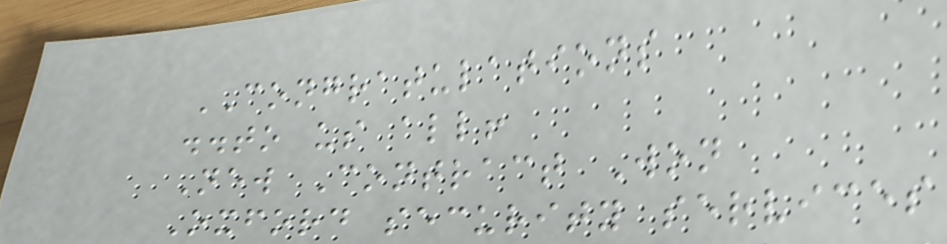CONGRATULATIONS
..to us all!
New Contract Won
Oxford security services
